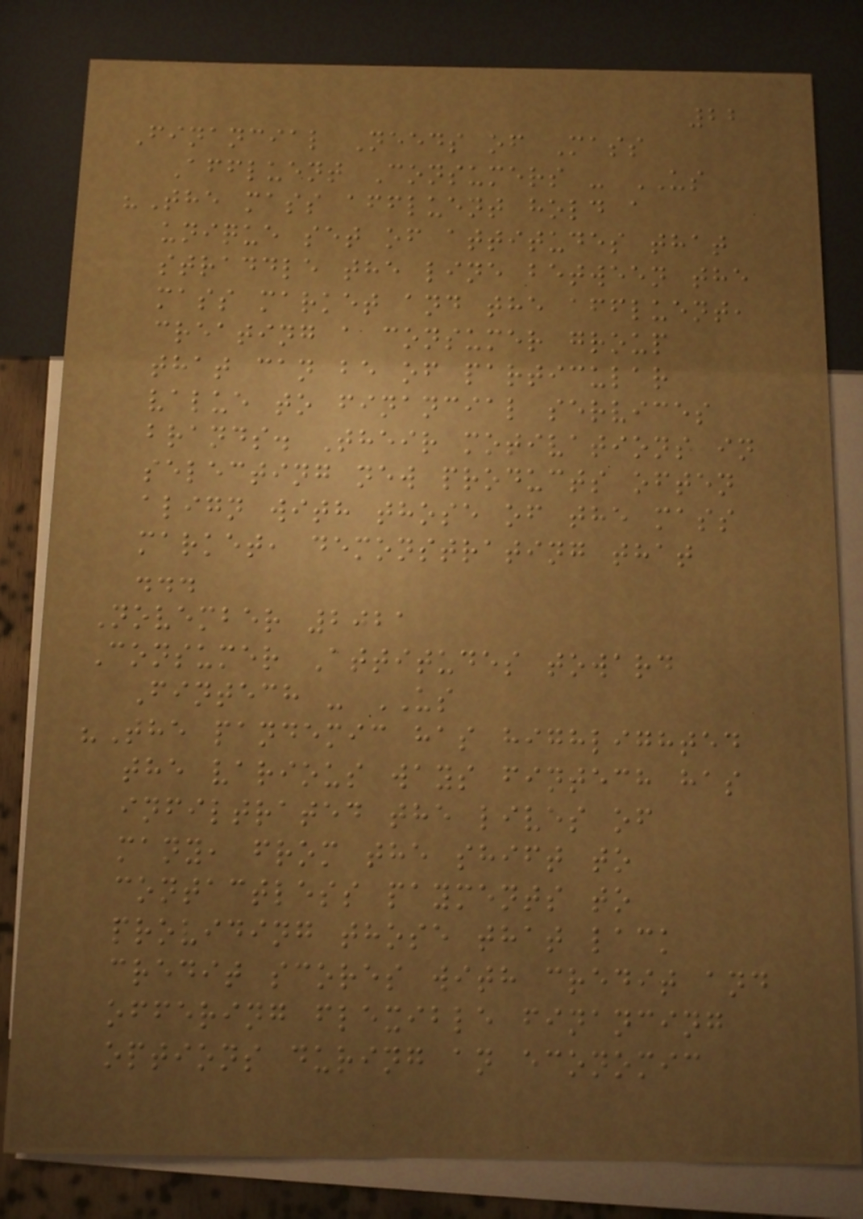22
Financial Needs of Mass
Affluent Consumers - US
"The mass affluent hold a
unique set of attitudes that
straddle the line between the
mass market and the affluent,
creating a consumer group
that can be of particular
value to financial services
brands. Their motivations in
selecting new products often
align with those of the mass
market, demonstrating that
...
November 2021
Consumer Attitudes toward
Fintech - US
"The pandemic has highlighted
the various ways fintech has
infiltrated the lives of
many, from the shift to
contactless payments to
providing those that lack
credit scores with credit and
offering flexible financing
options during an economic
